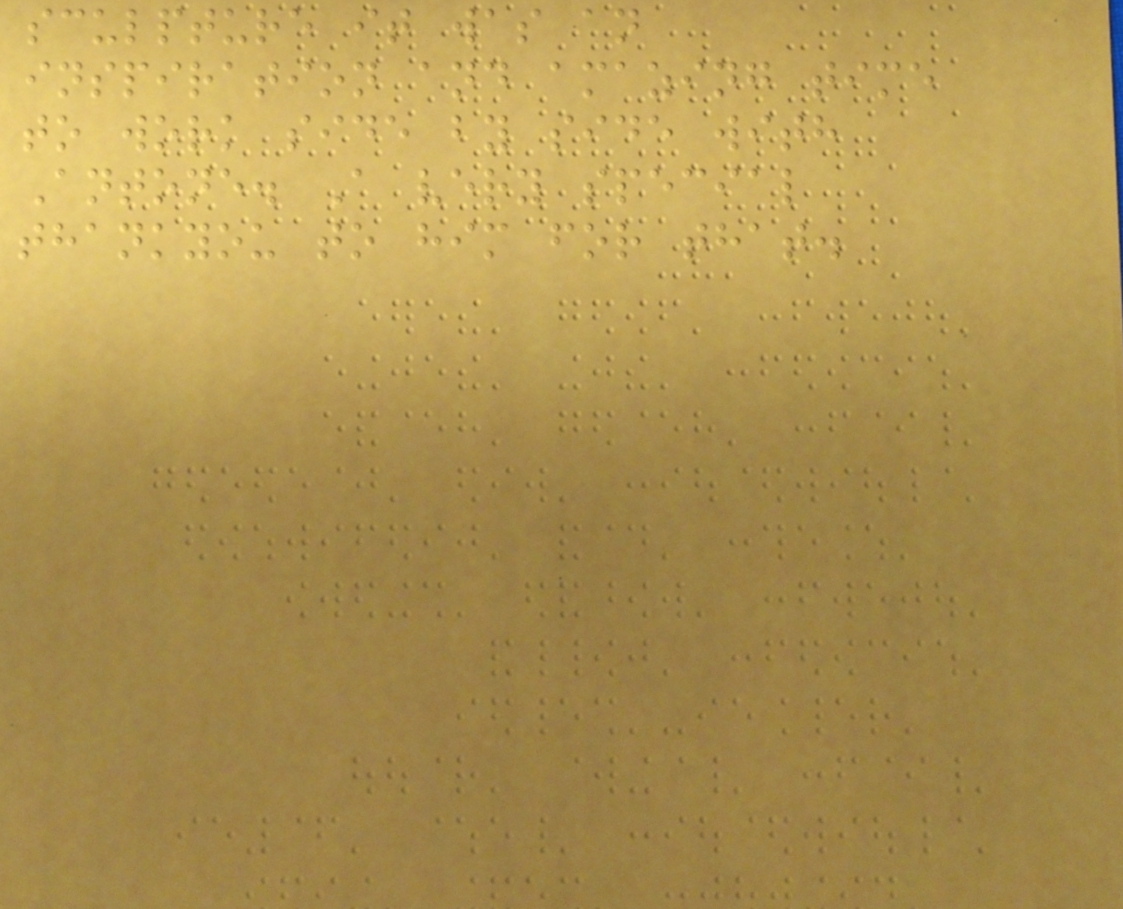sculpture it was an
inspiration and amazing time
to work side by side with
Antone. A very special
thankyou to him for that.
